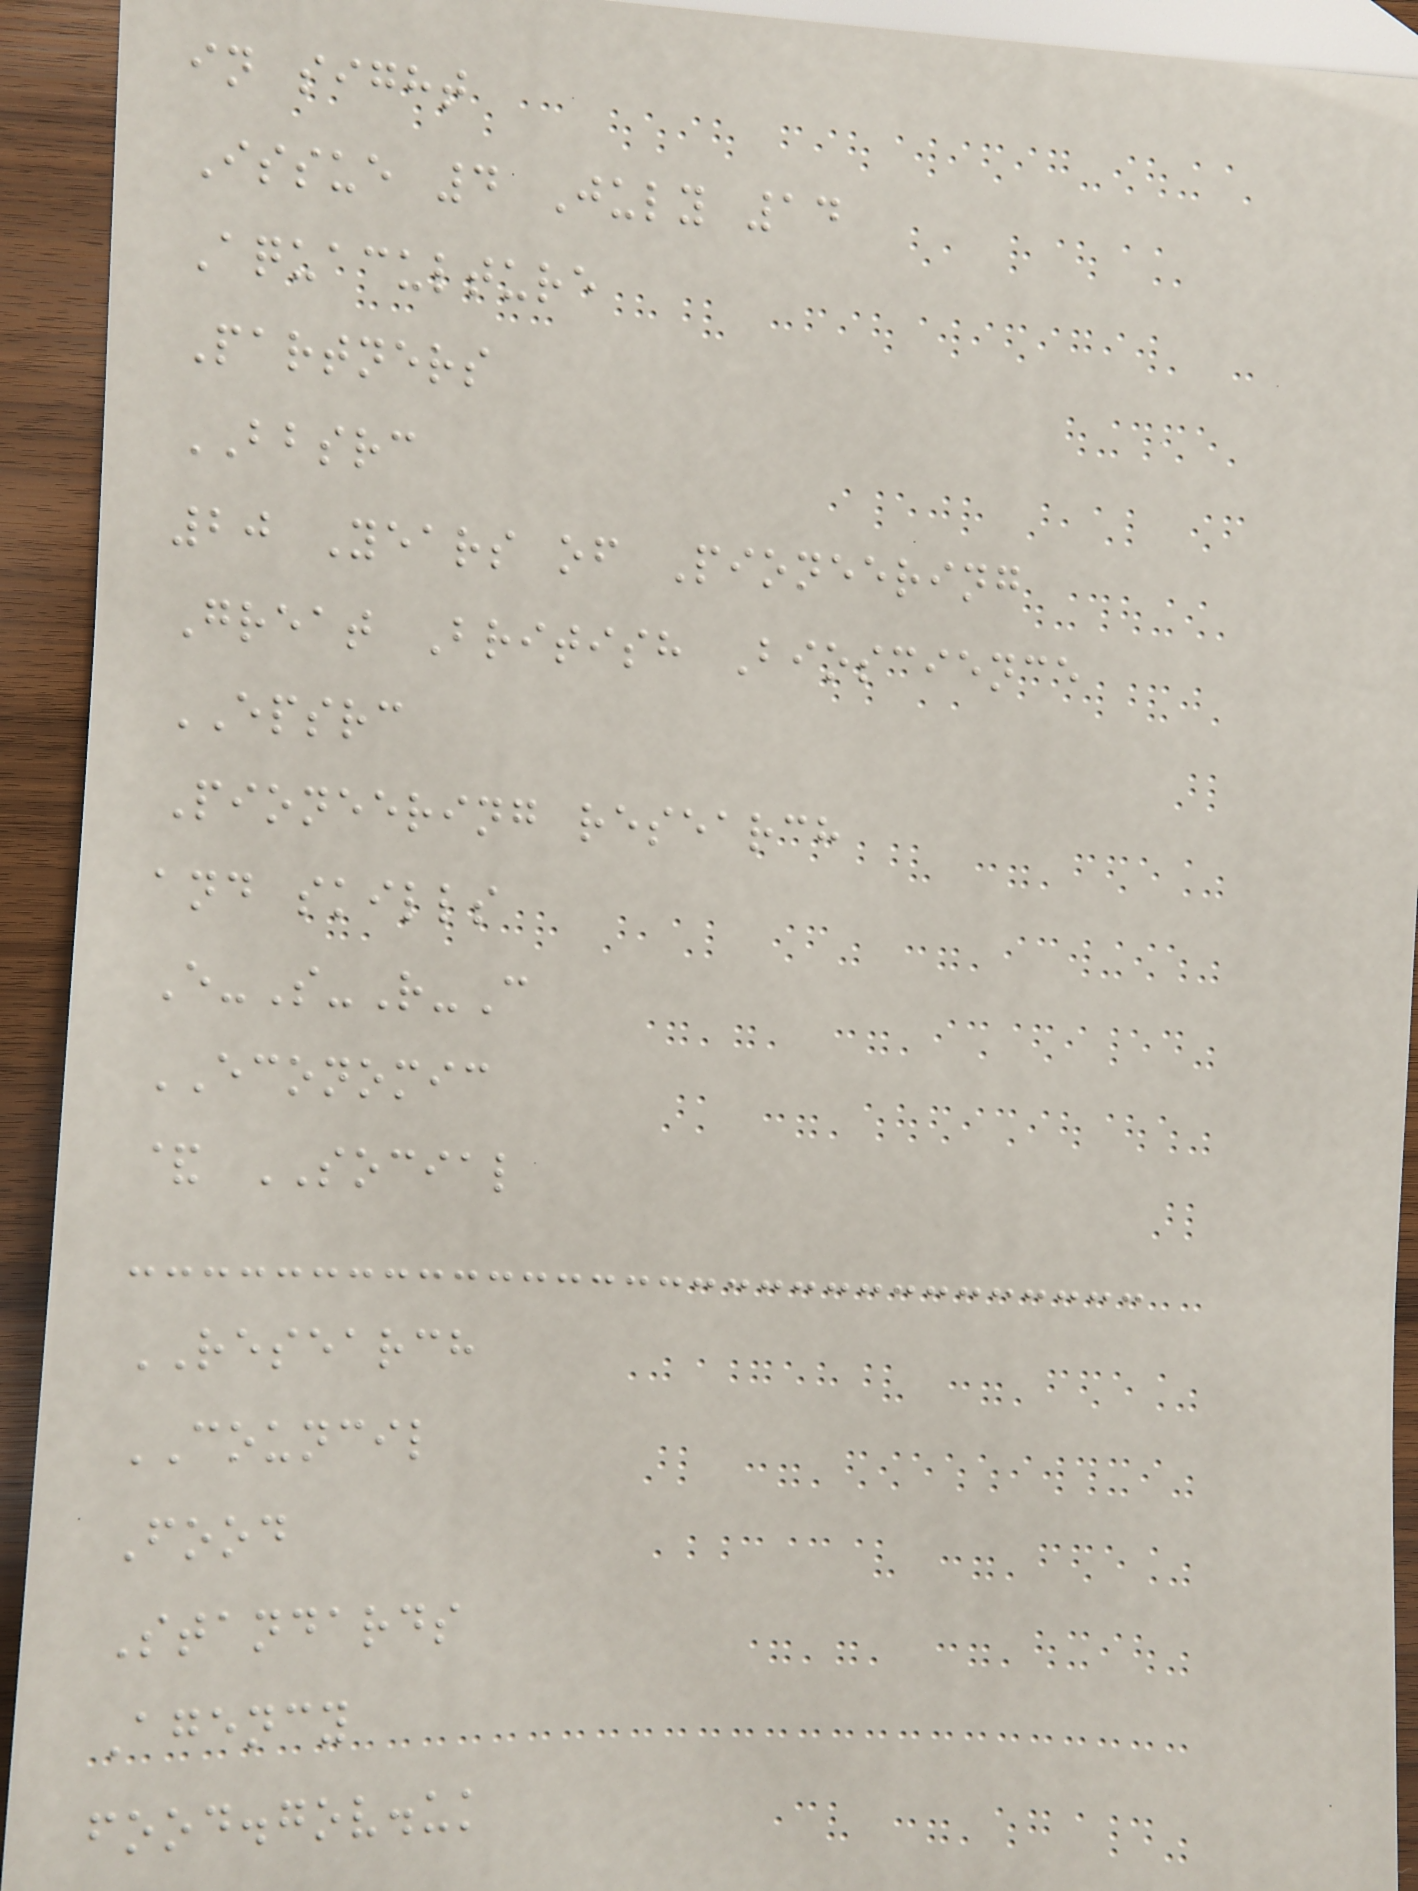in sight
Issue 4 July 14
Aquaculture
Partners
BBSRC
20 Years of Pioneering
Great British Bioscience
EPSRC
Pioneering research
and skills
E-S-R-C
ECONOMIC
& SOCIAL
RESEARCH
COUNCIL
Food
Standards
Agency
food.gov.uk
